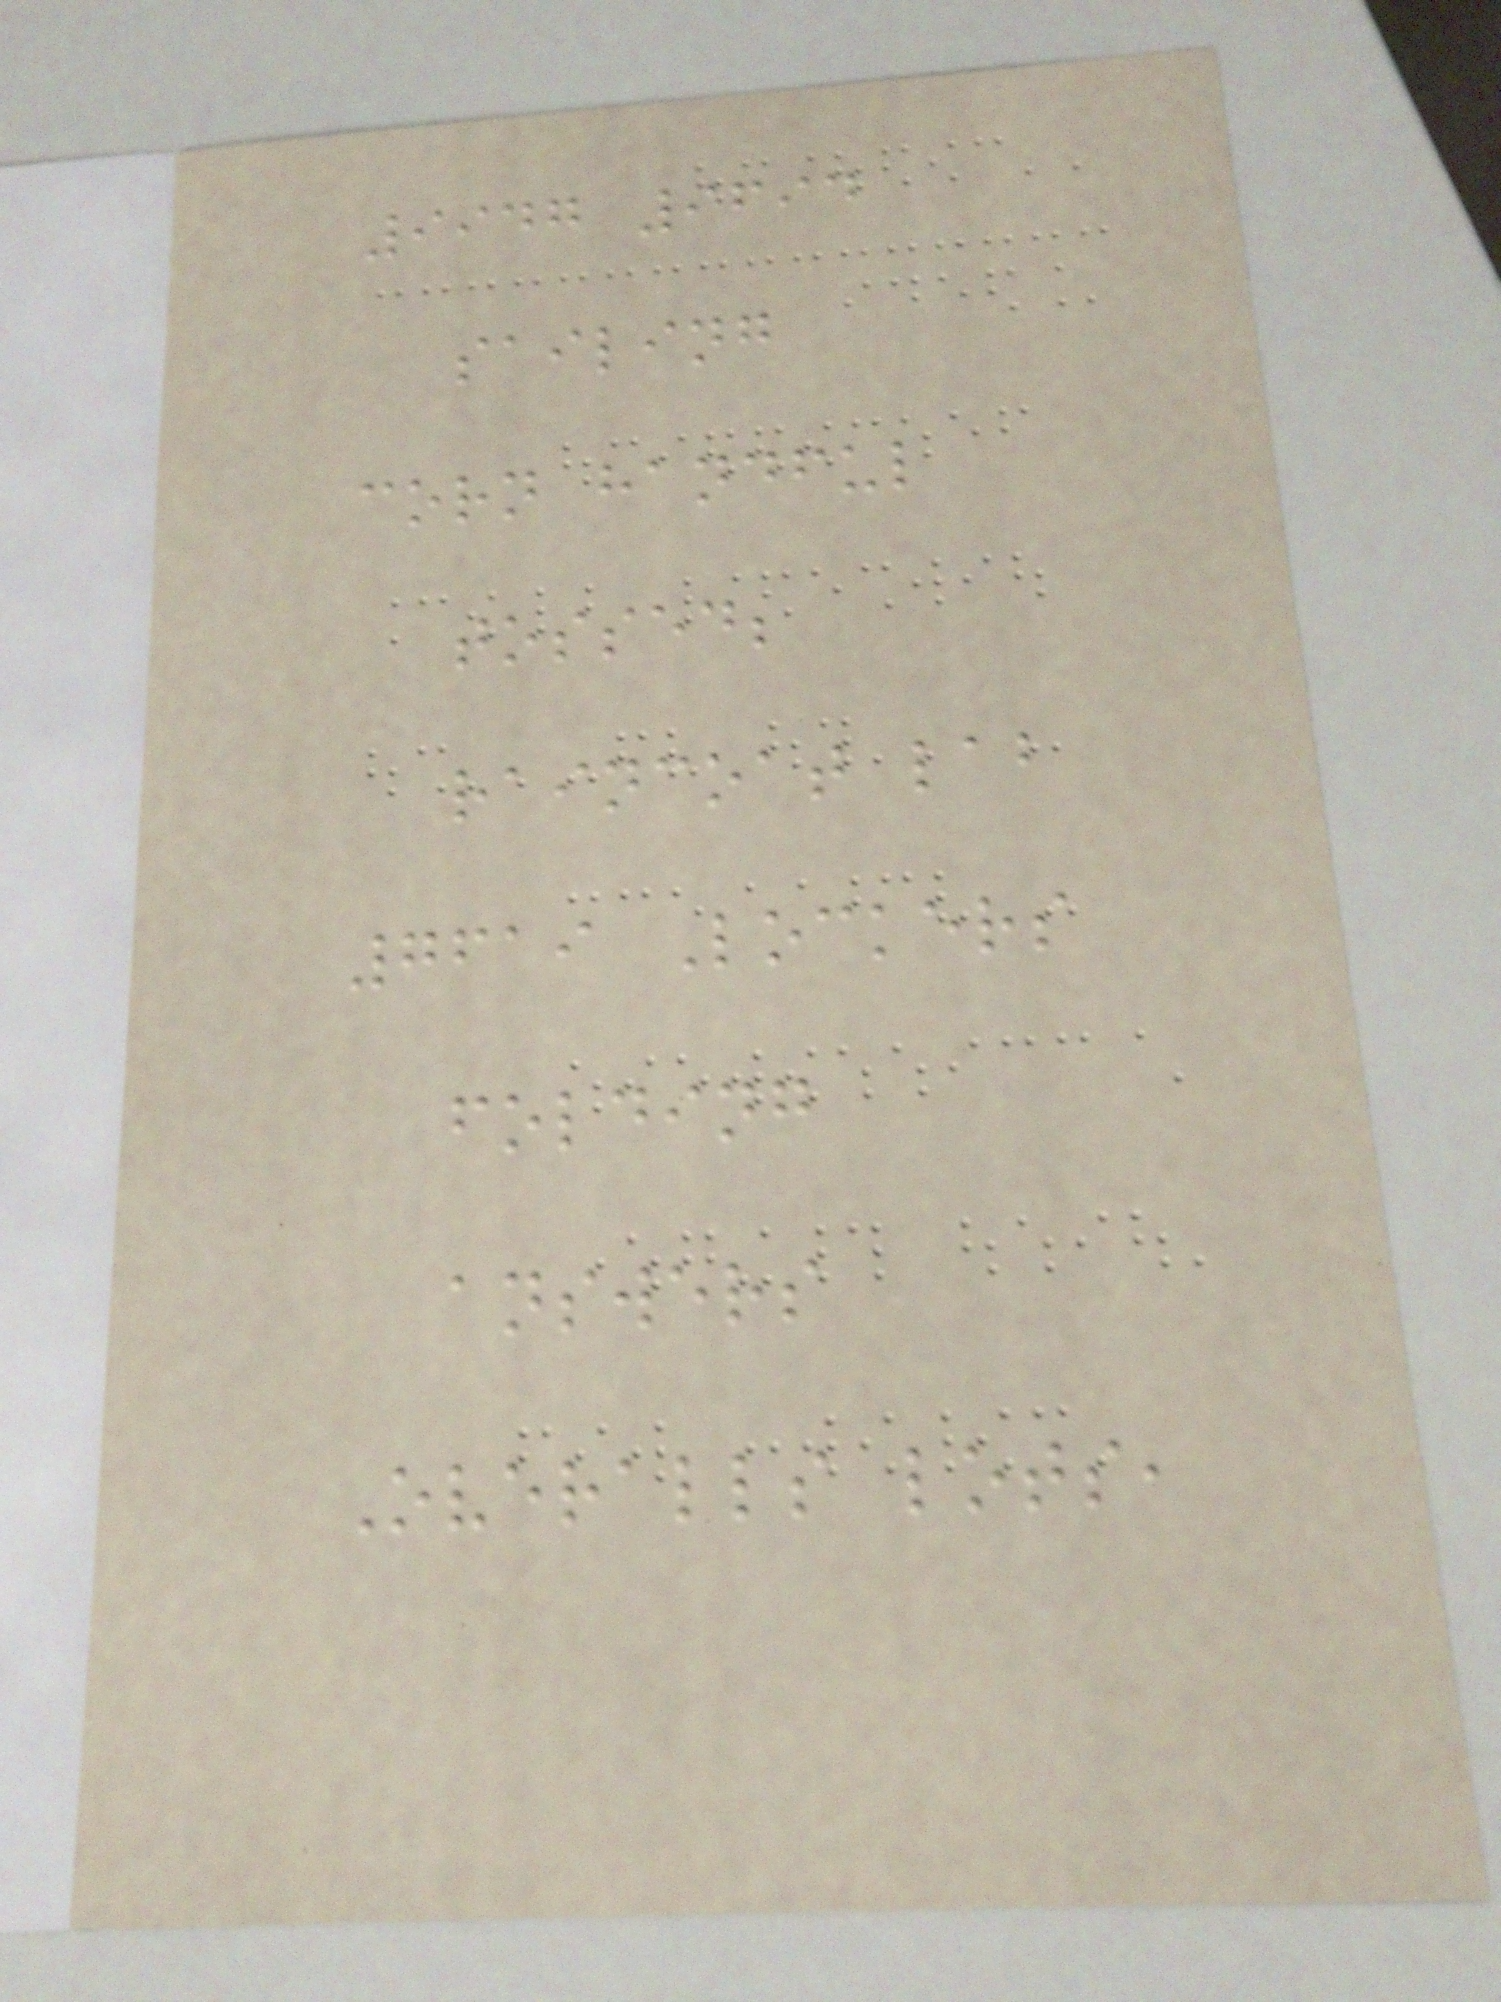9947 9694
sailing
corn handful
tossed;
raincoat lab
7619 Lockers
folding
answers
Overalls lots,
